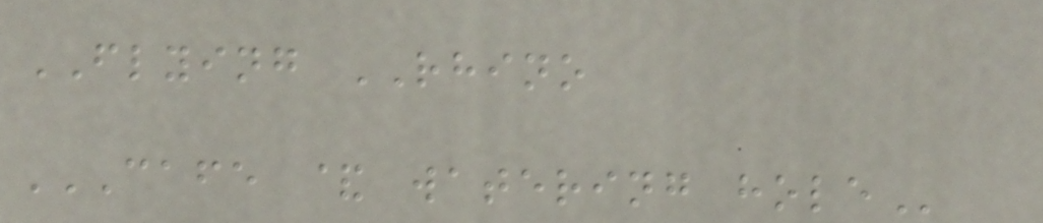FLYING RHINO
CAFE & WATERING HOLE
